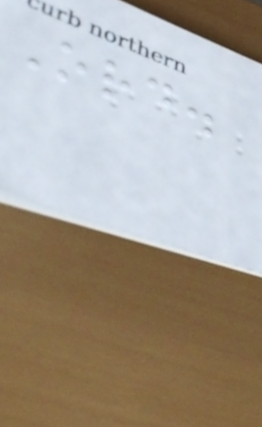Ord.
